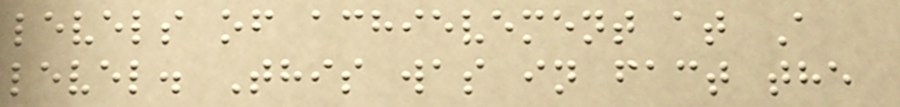levels of achievement at A
level. This was in fact the
